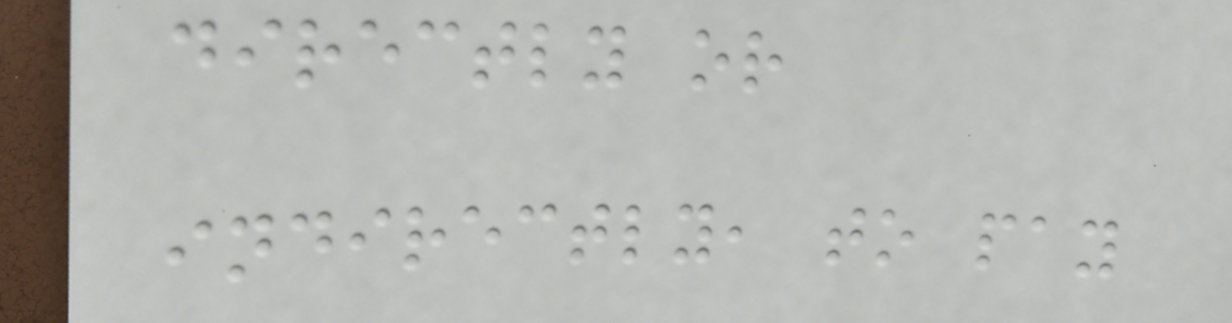directly or
indirectly, to pay
